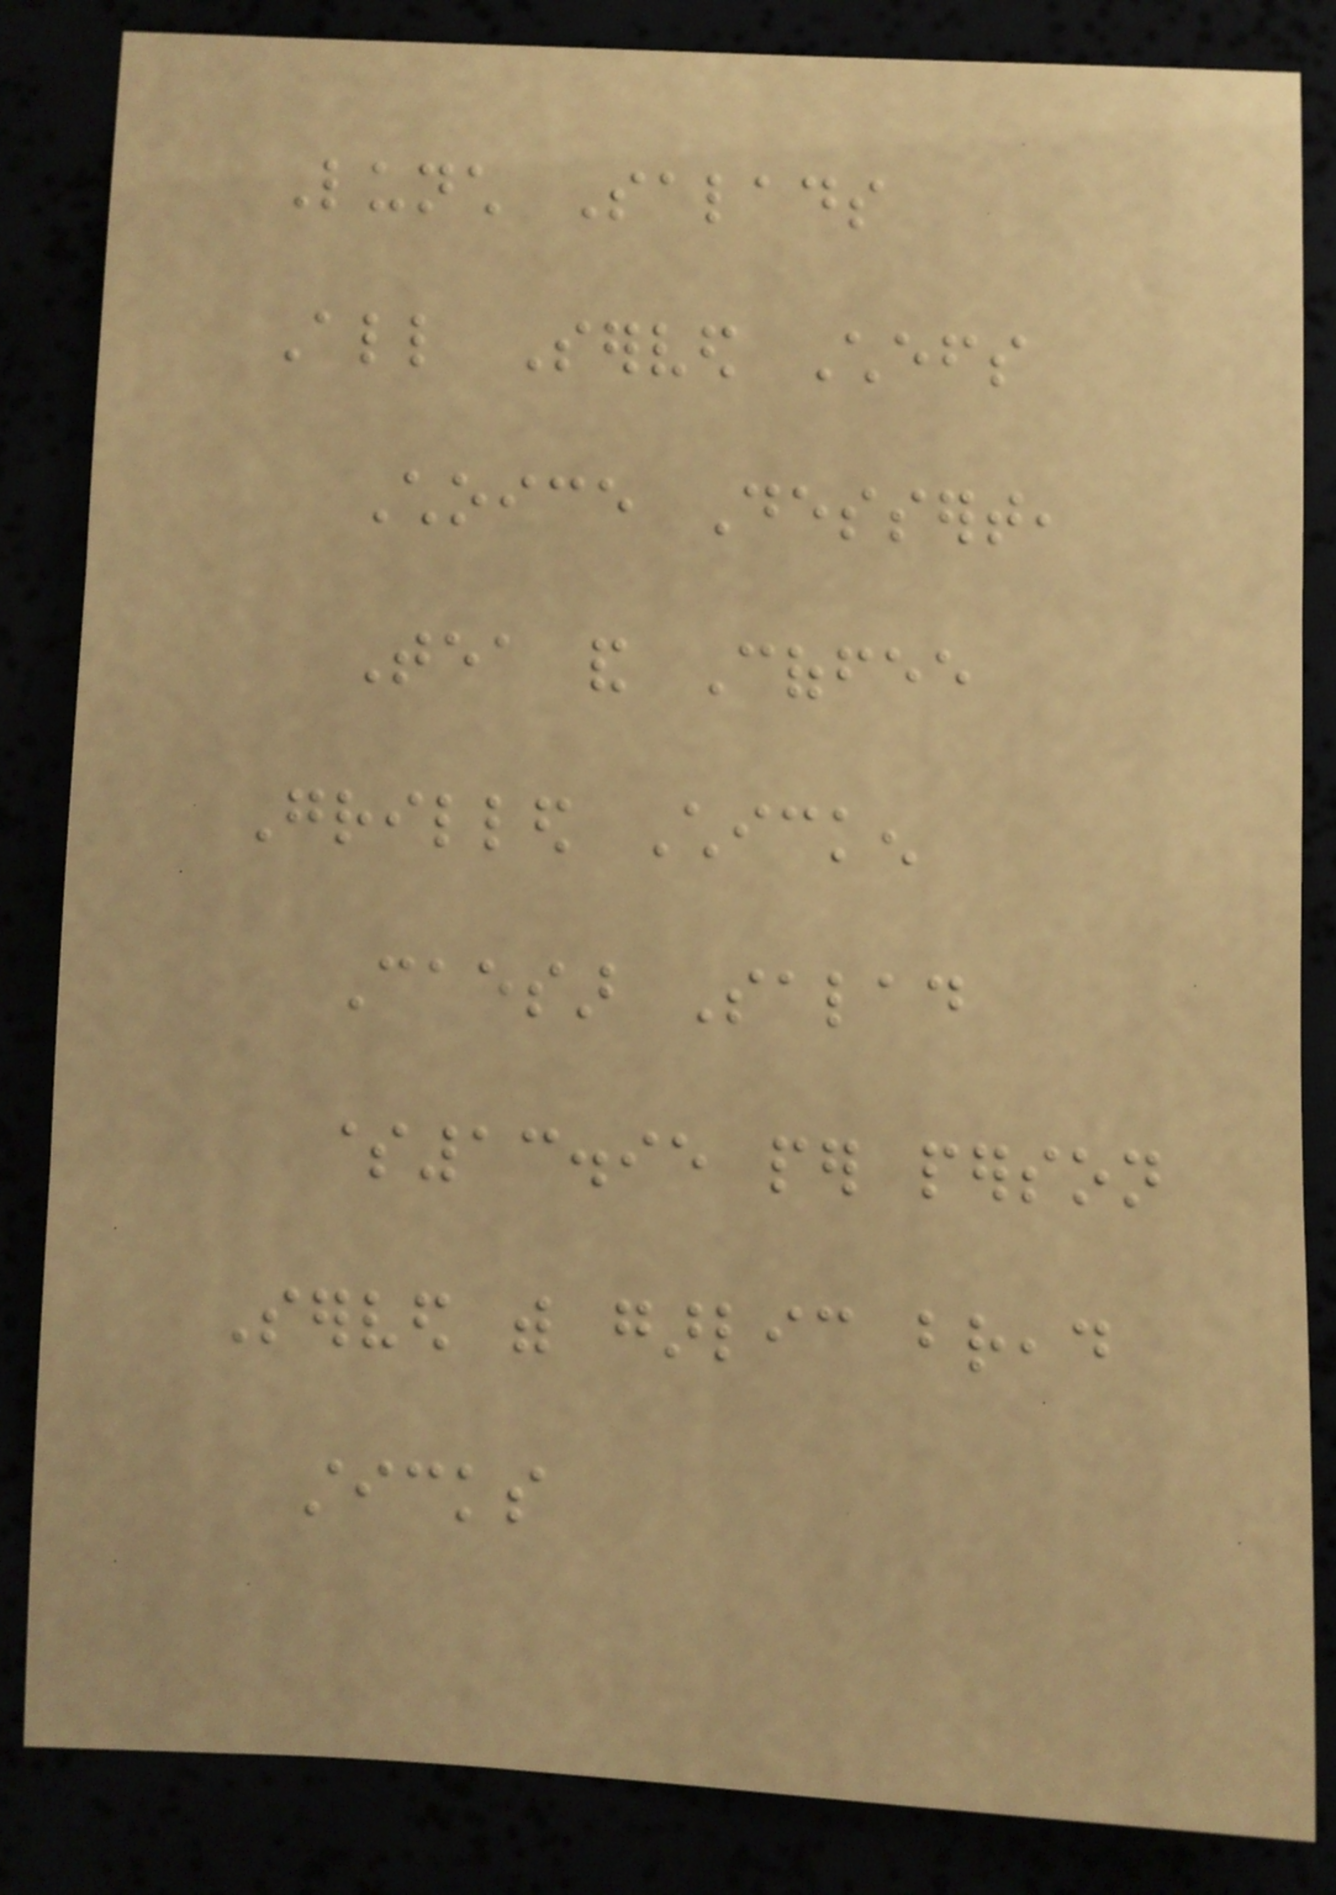Lunch Salads
All Served Chefs
Choice Dessert,
Tea and Coffee
Grilled Chicken
Caesar Salad
$13.95 per person
Served with garlic bread
sticks
